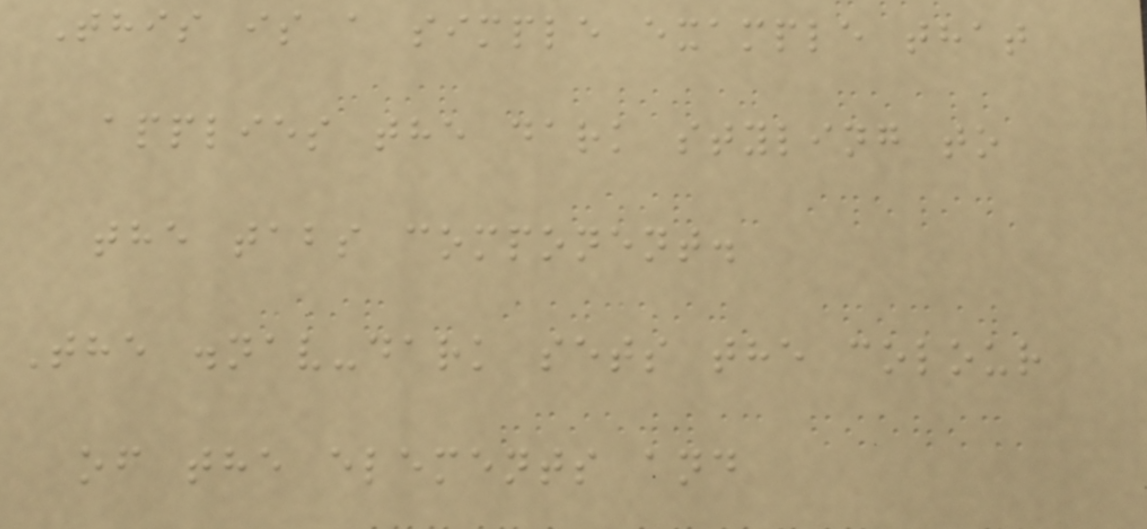This is a simple example that
applies the dark styling to
the tabs component.
The .nav-dark sets the colour
of the elements and
